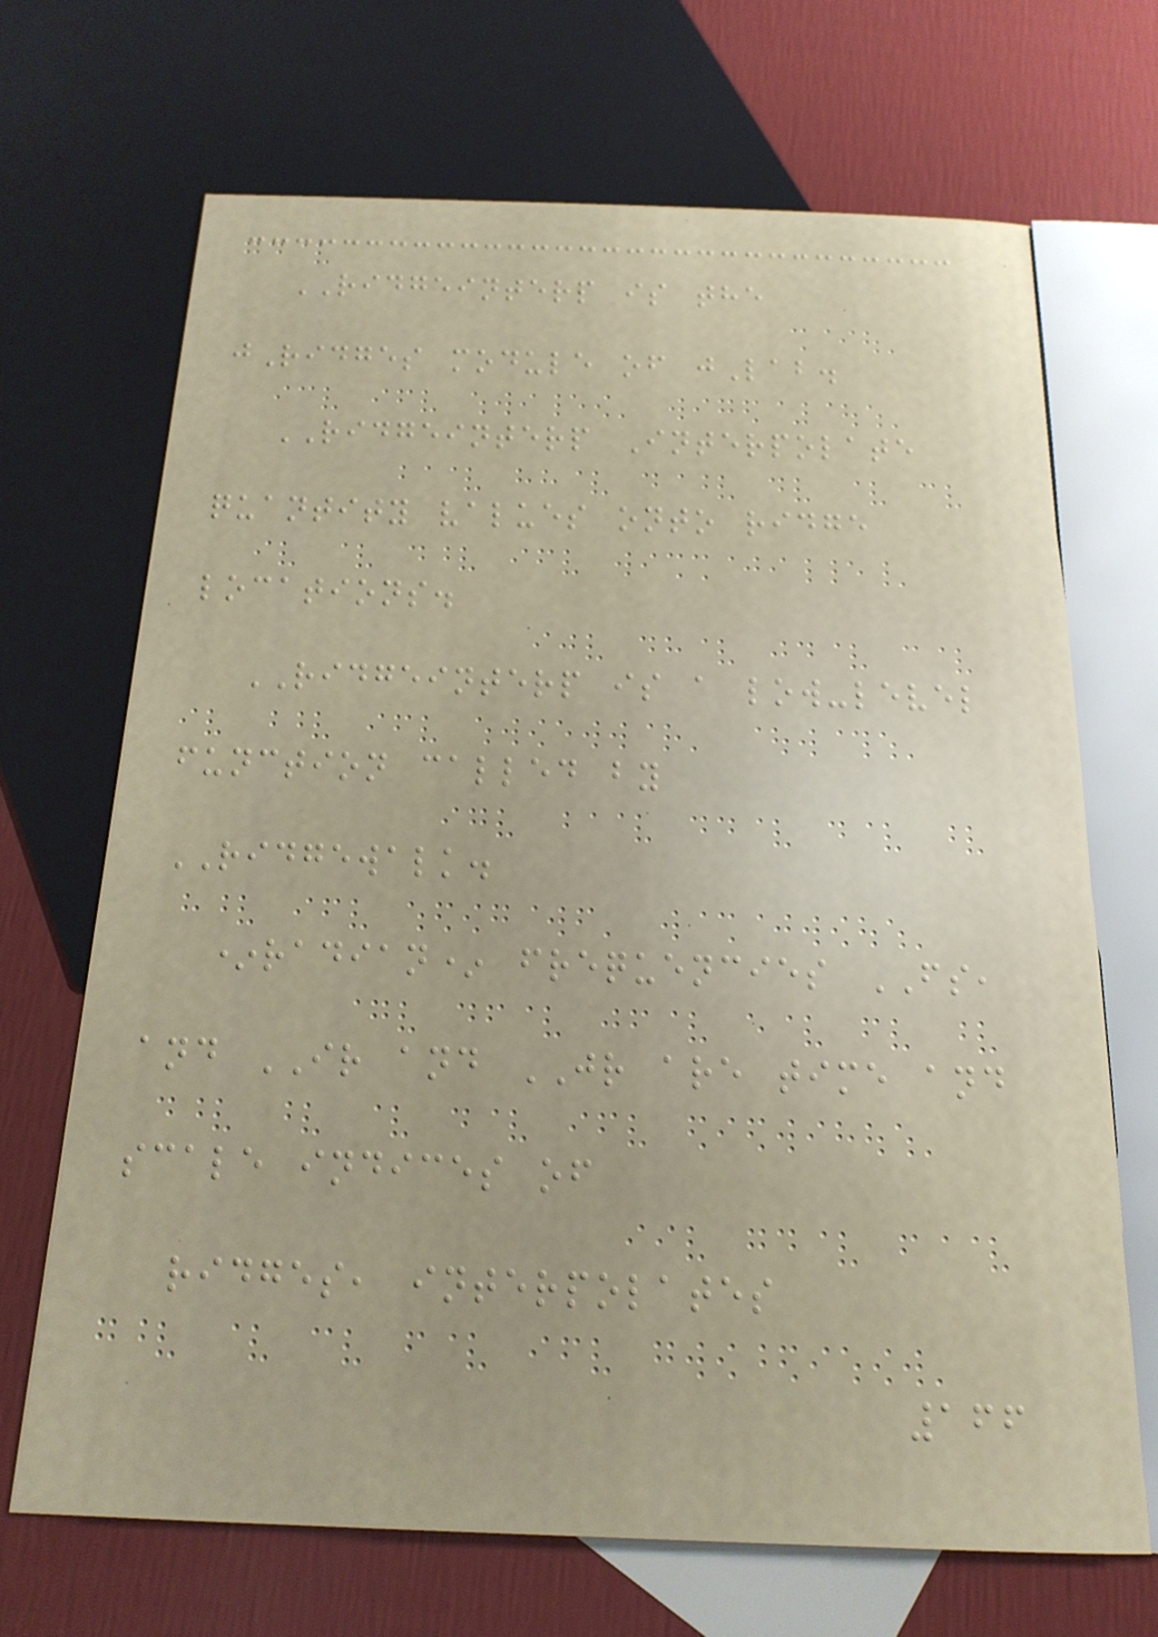RIDGEINTERP is the
jRidges module of jLab.
RIDGEINTERP Interpolate
quantity values onto ridge
locations.
RIDGEINTERP is a low-level
function called by
RIDGEWALK.
*radian* frequencies FS,
and IR and JR are time and
scale indices of
ridges, interpolates
166
